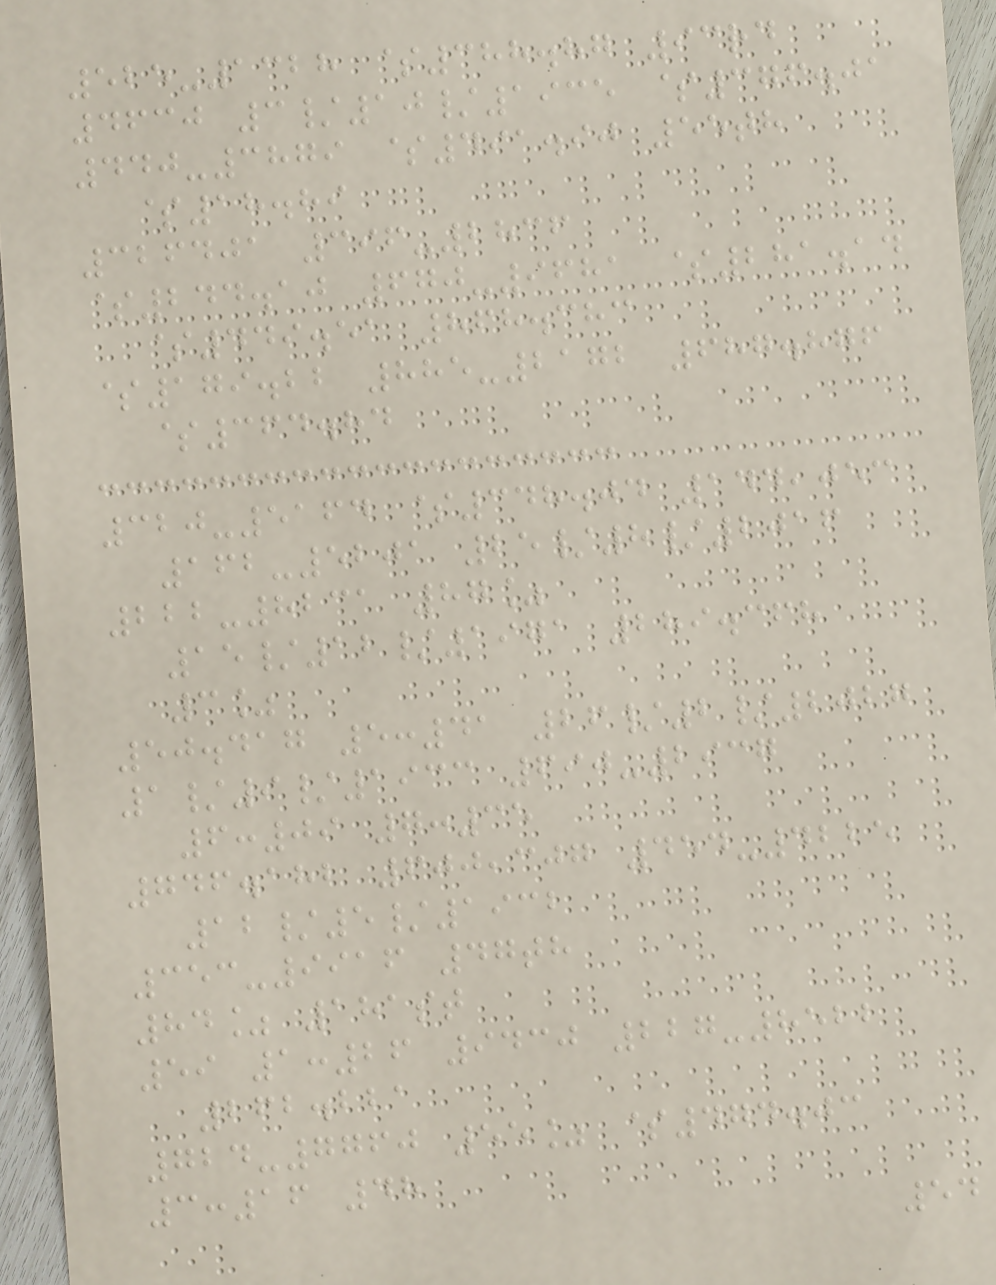525-1328 $388.87 93rd
4630 3/10/1935 $376.01
440-3879 $491.90 55th
$18.89
326401 396-2836
$244.10 670-9681 $281.14
$449.51 868.383
$179.22 885-2172 687.876
$364.84
320-5164 $348.04 144,053
162-5201 25/8/2016
222-8231 87%
15/12/1971 289.368
3%
50.417 5:41 26/2/2027
1/9/1933 690-2937
6:09 7:35
746.182 600,307 454-4225
12/5/1932
353-9916 47th
84% 181st
59 1:26 9430 227-8522
262.221
724-7760 55% $474.03
3:16 48
54
